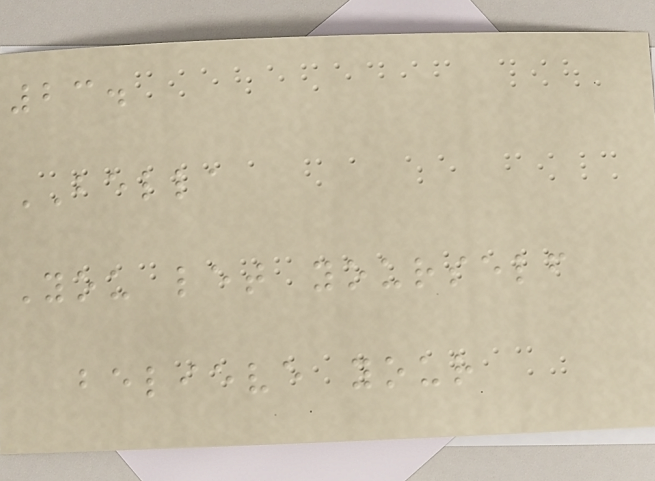23.
BELLA
You let yourself
believe your
